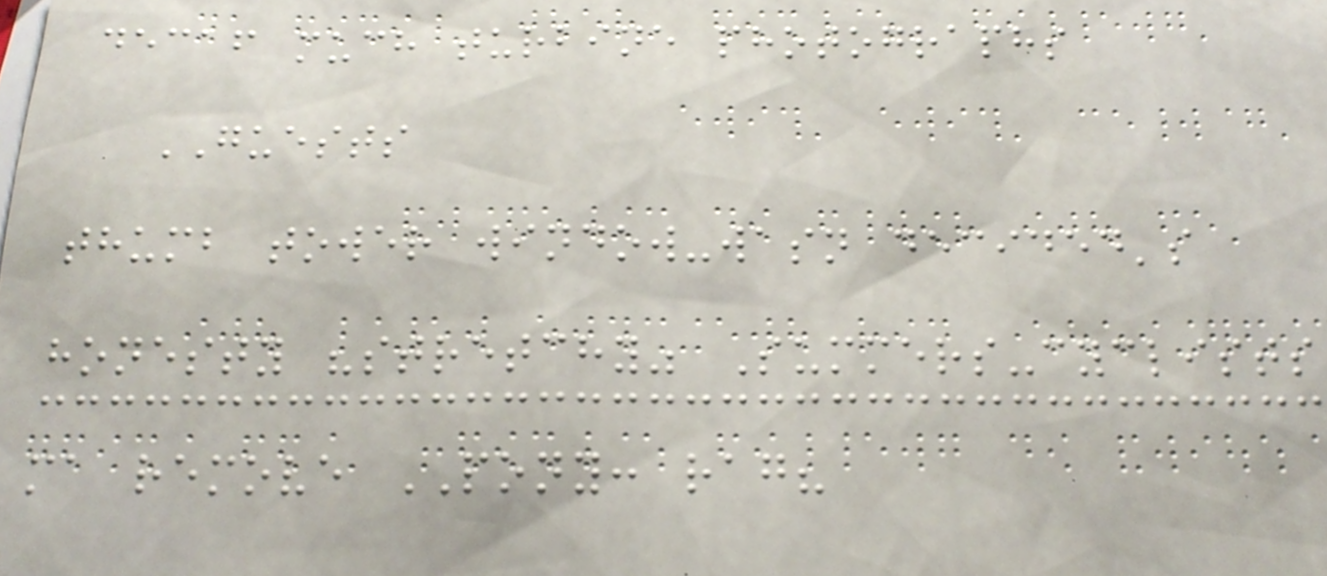decaf much turbine photographs
GUESTS
thumb tower window-wasn decided's
honesty "stretchy" Summers-cyclists
ma remove PONY: rag?
